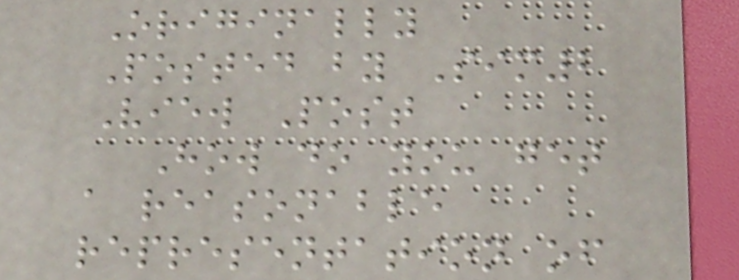Originally
Posted by Sim2
View Post
How do you get
a reasonable
representation of
